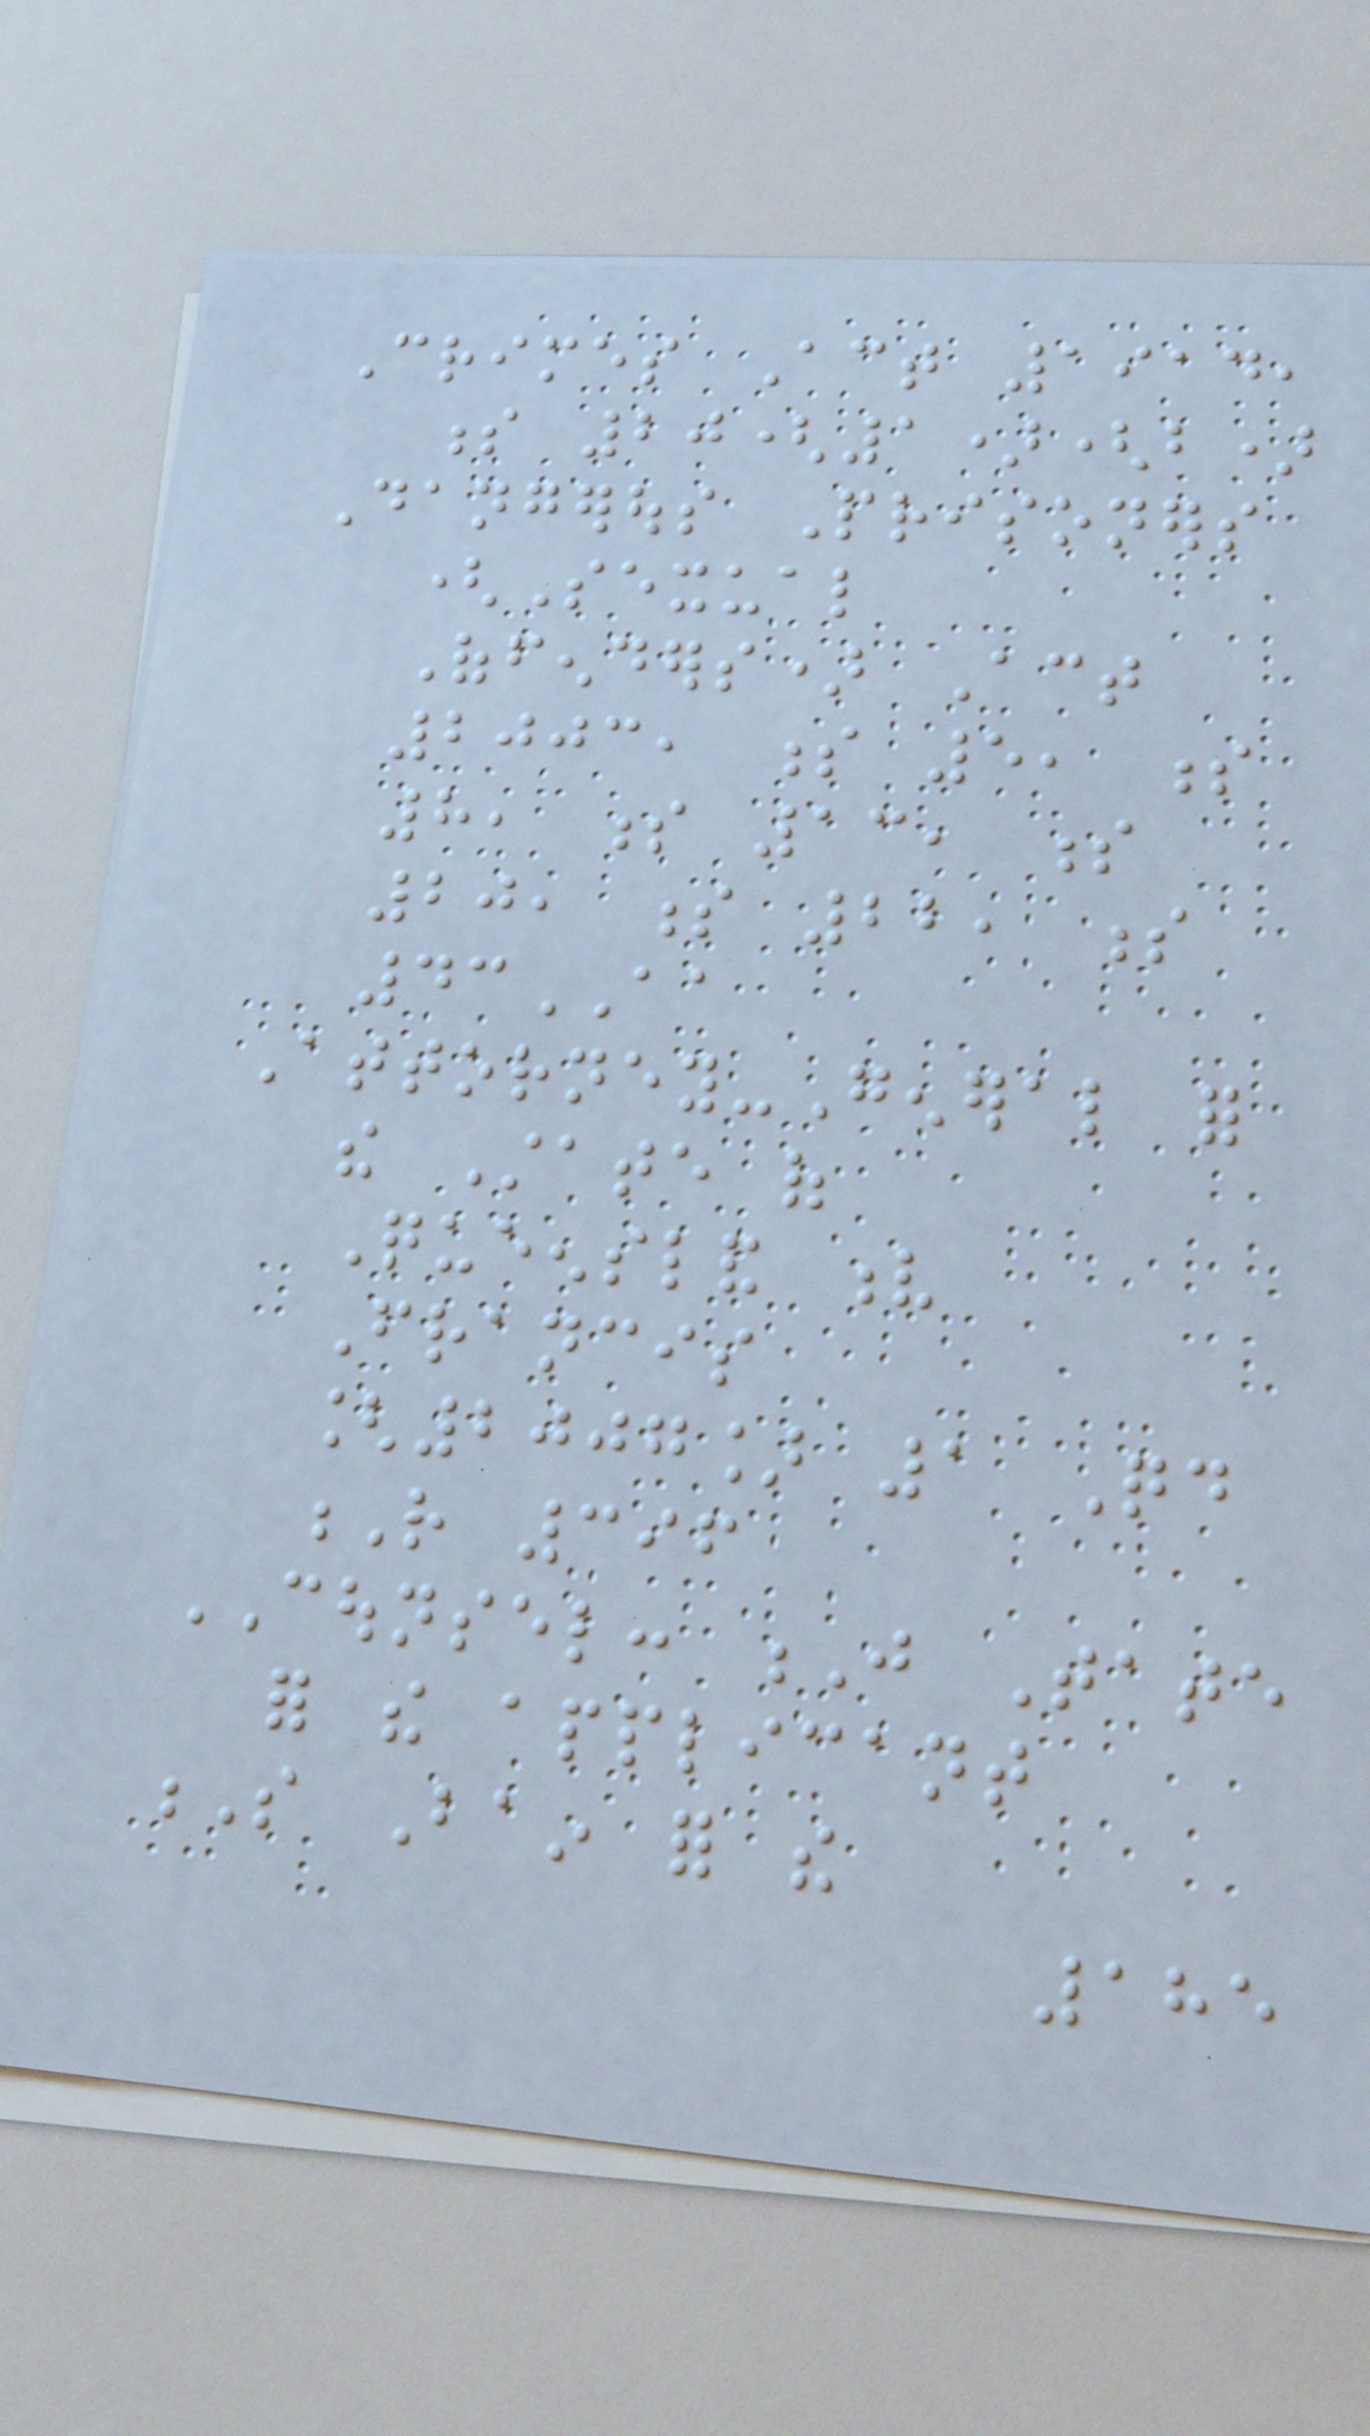Crimes Act 1914,
s 20(1)(b)
Dangerous Prisoners
(Sexual
Offenders) Act
2003, s 5, s
8, s 13, s
20, s 22, s
43AA
Attorney-General for
the State of
Queensland v
Francis
[2007] 1 Qd
R 396
COUNSEL: J Tate
for the applicant
S Bain for the
185
